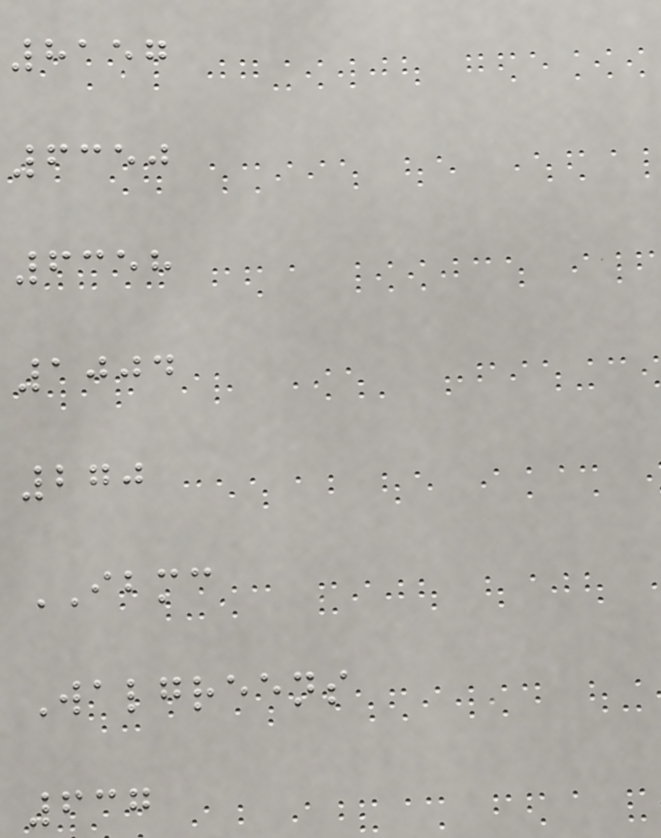8157
6350
6358
1004
270
IBMC
Walgreens
637
